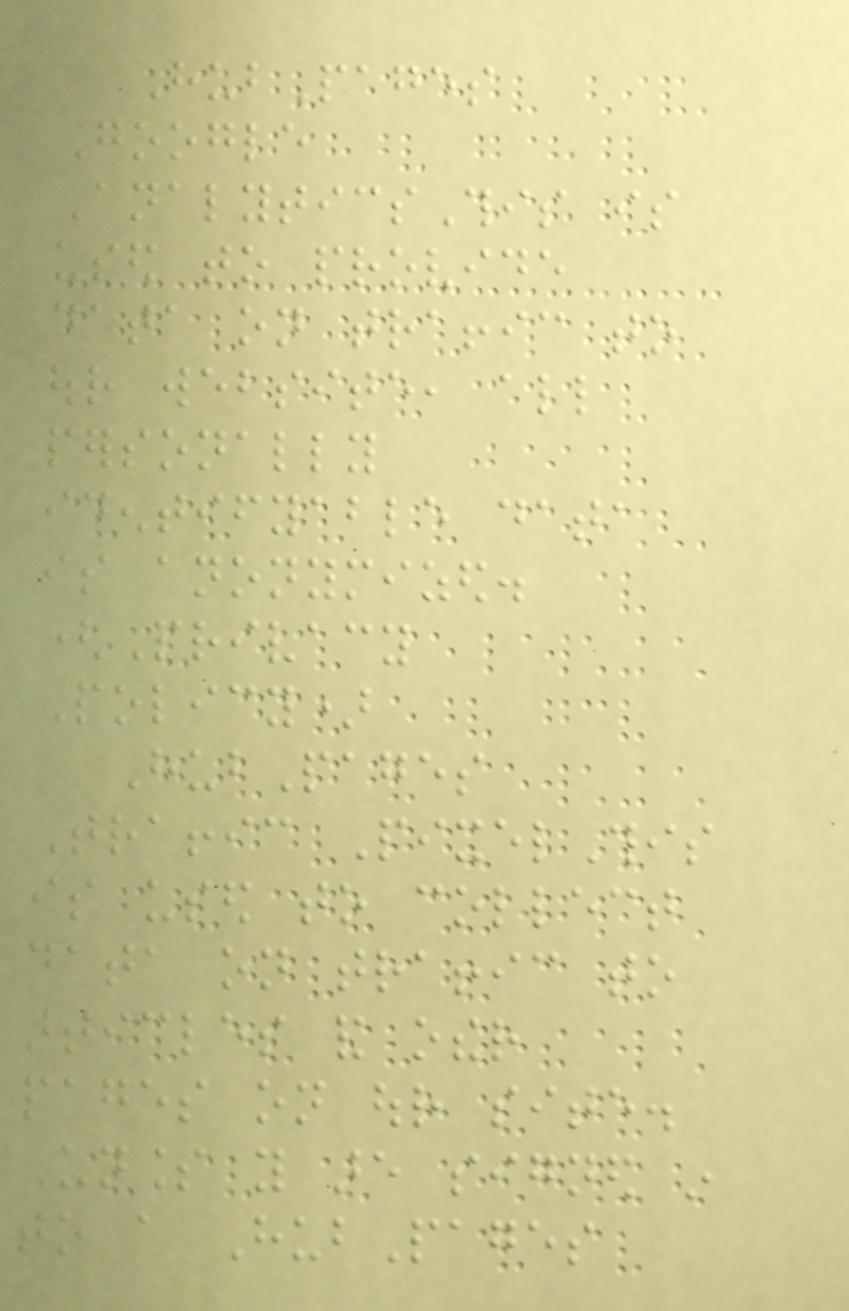HubPages
Google
AnalyticsThis is
used to provide
data on traffic to
our website, all
personally
identifyable data
is anonymized.
(Privacy
Policy)
HubPages
Traffic PixelThis
is used to collect
data on traffic to
articles and other
pages on our site.
Unless you are signed in
to a HubPages
